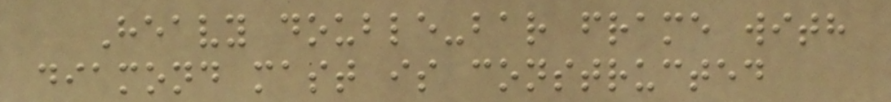Heavy double-bar frame with
diamond mast is constructed
